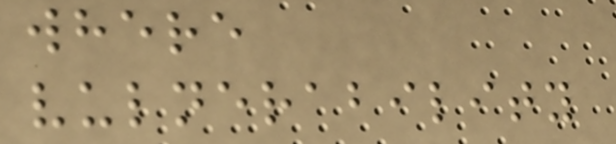where
vulnerability
